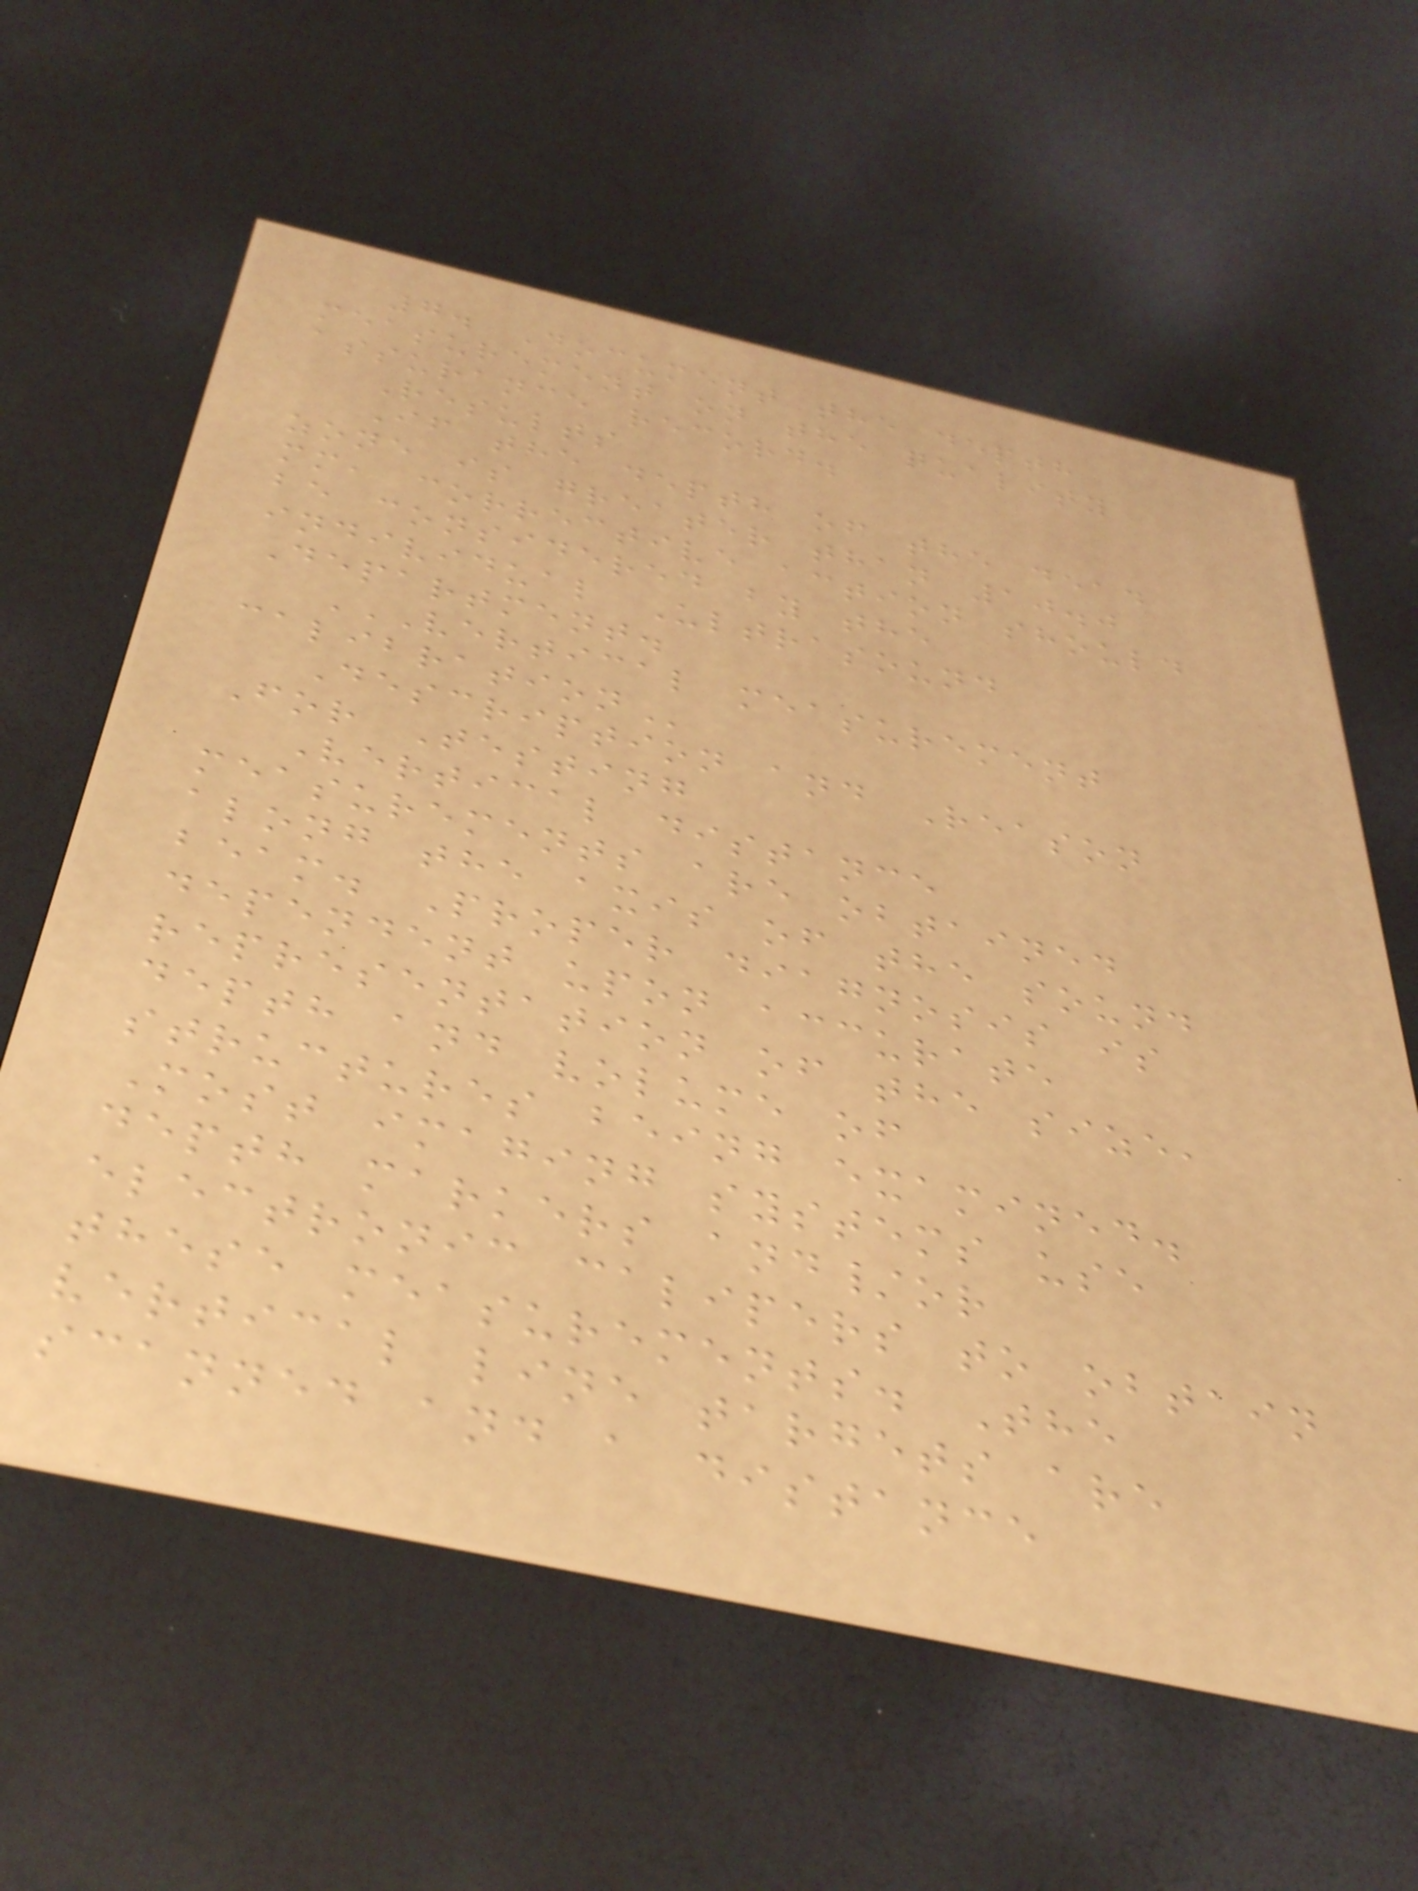7. Document the depth
measurement on the quality
assurance record.
Results
If the depth of the dead
zone is greater than 10.0
mm, corrective action should
be considered by the
individual Ultrasound
Department.
VERTICAL MEASUREMENT
CALIBRATION
Description and Reason
For Testing
Vertical distance
measurements are obtained
along the axis of the sound
beam. Proper diagnosis is
dependent upon accurate
representation of the size,
depth and volume of
structures being examined.
Most imaging systems use
depth markers and/or
electronic calipers to obtain
these measurements. The
vertical line targets are
scanned and a distance
